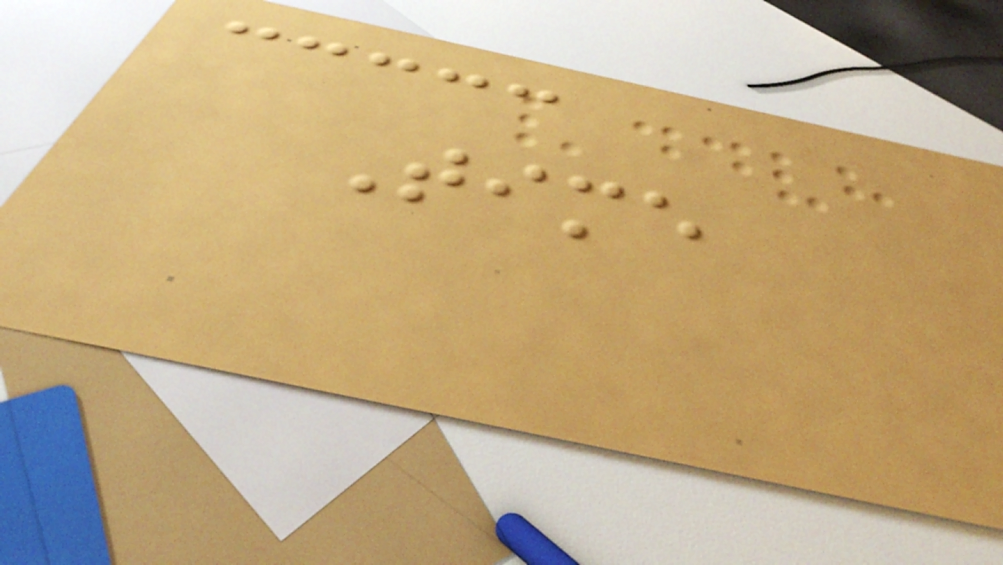Time
